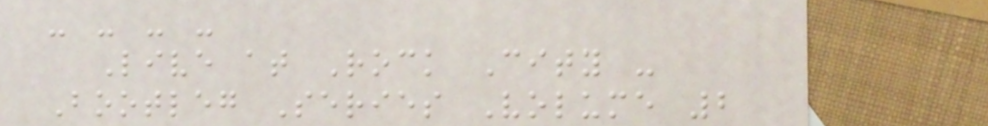- - - -
Live at Rock City -
Bootleg Series Volume 2
